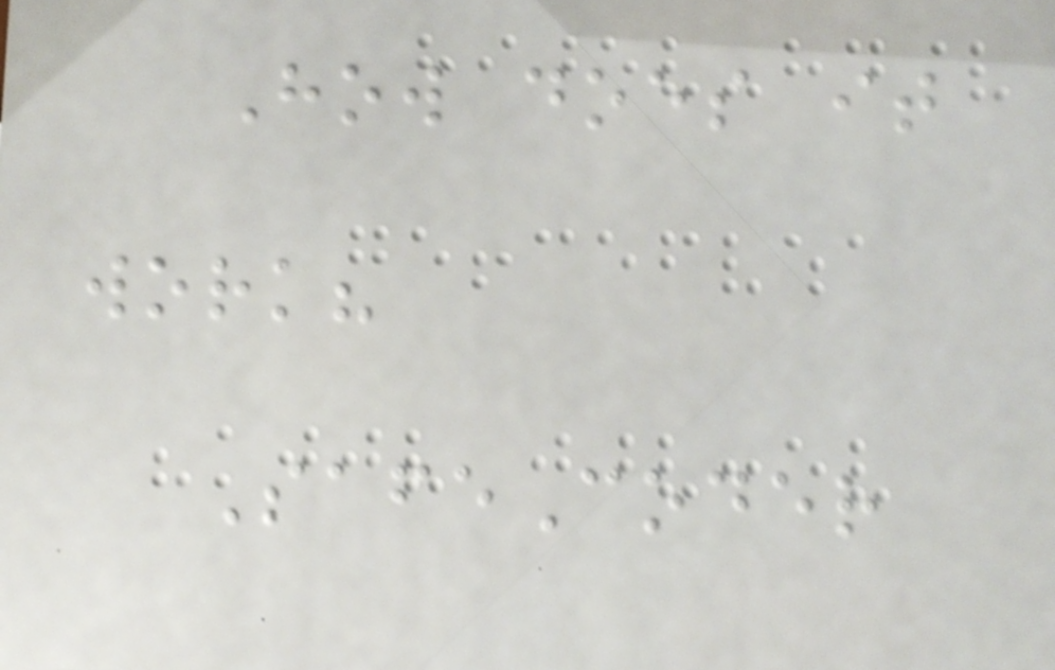How does it
work?
SafeCoder
